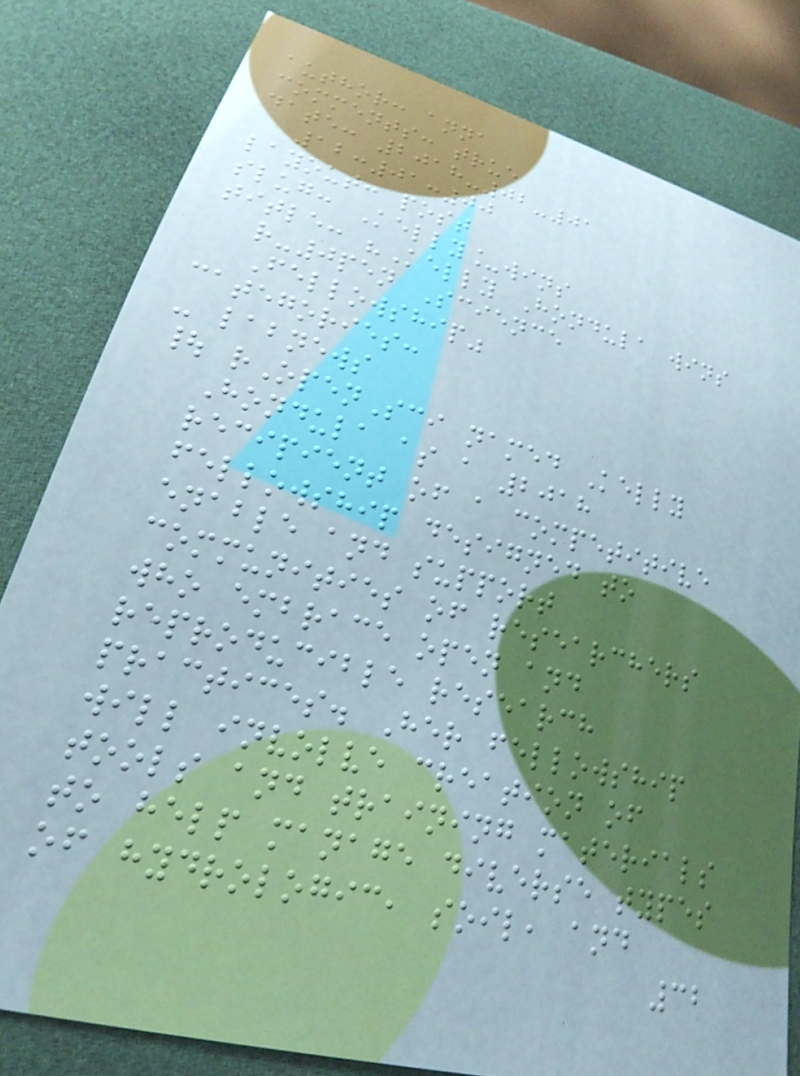author: anna
comments: true
date: 2018-02-01
12:01:00
layout: post
slug: Kelly_wins
title: "Kelly Hondula wins
r-0pen Science
Fellowship"
categories:
- labnews
| rOpenSci named Kelly
Hondula as a 2018
recipient of a competitive
fellowship designed to
enable and support
communities of researchers
who embrace open and
reproducible research
practices. Her fellowship
will involve creation of
tools and training materials
to help manage diverse types
of hydrologic, soil, and
32
